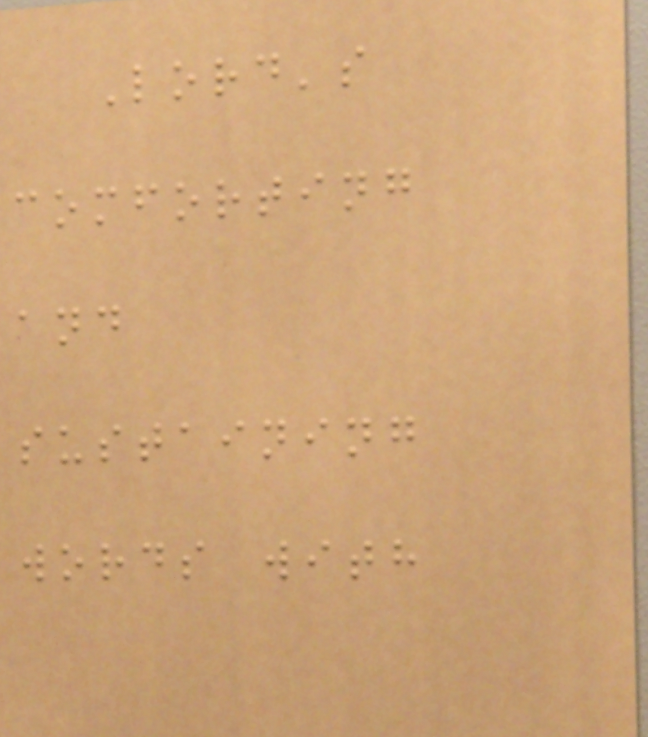Lord's
comforting
and
sustaining
words with
